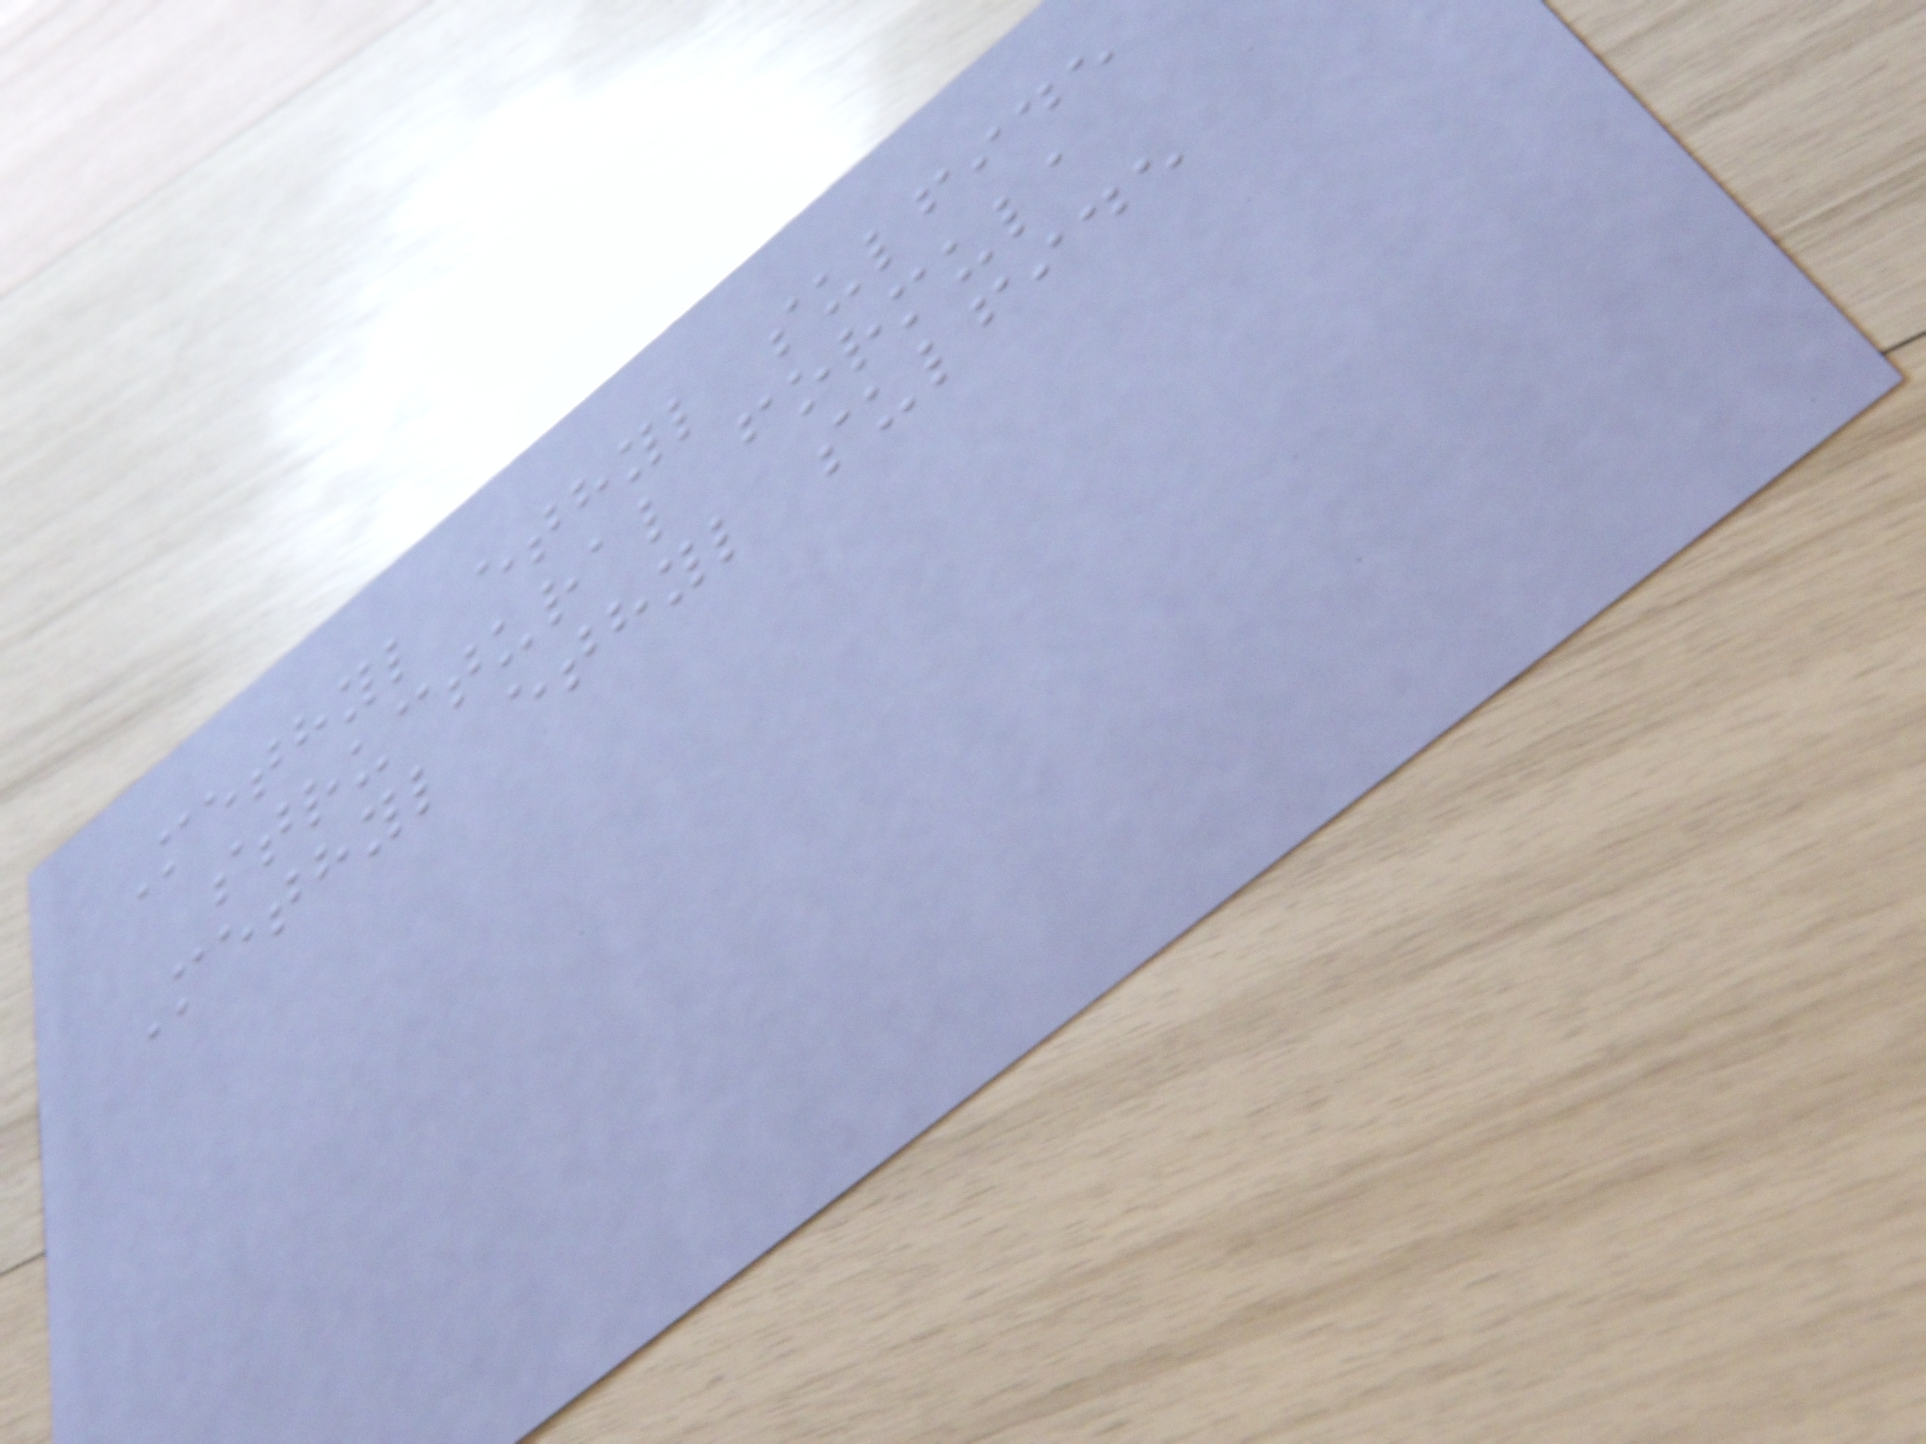Methyl ethyl sulfide
structural formula
Methyl ethyl sulfide
